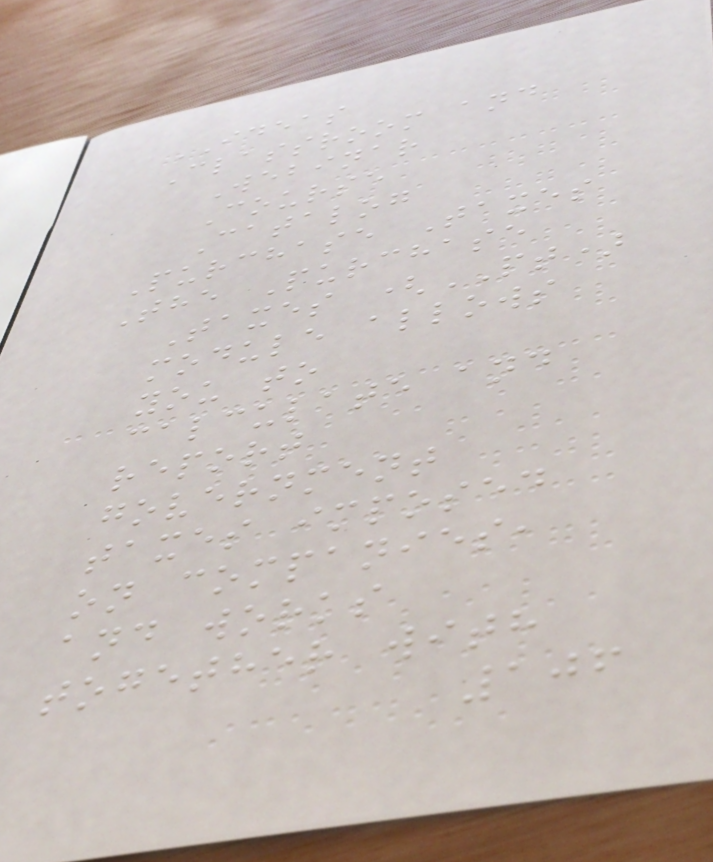IDEAS
Classroom and
Webinar
Course
Catalog
Purchase Taxes
The Purchase
Taxes (PT)
module allows
you to
calculate and
report
government
taxes imposed
on companies,
and works
together with
106
